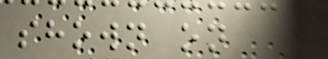shown on
